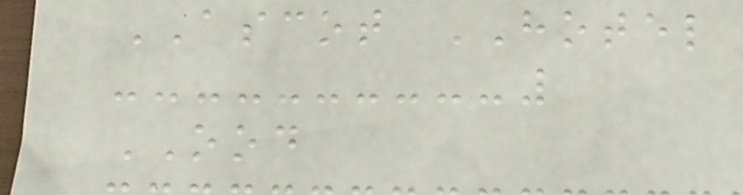ASCOT HOTEL
OOD
